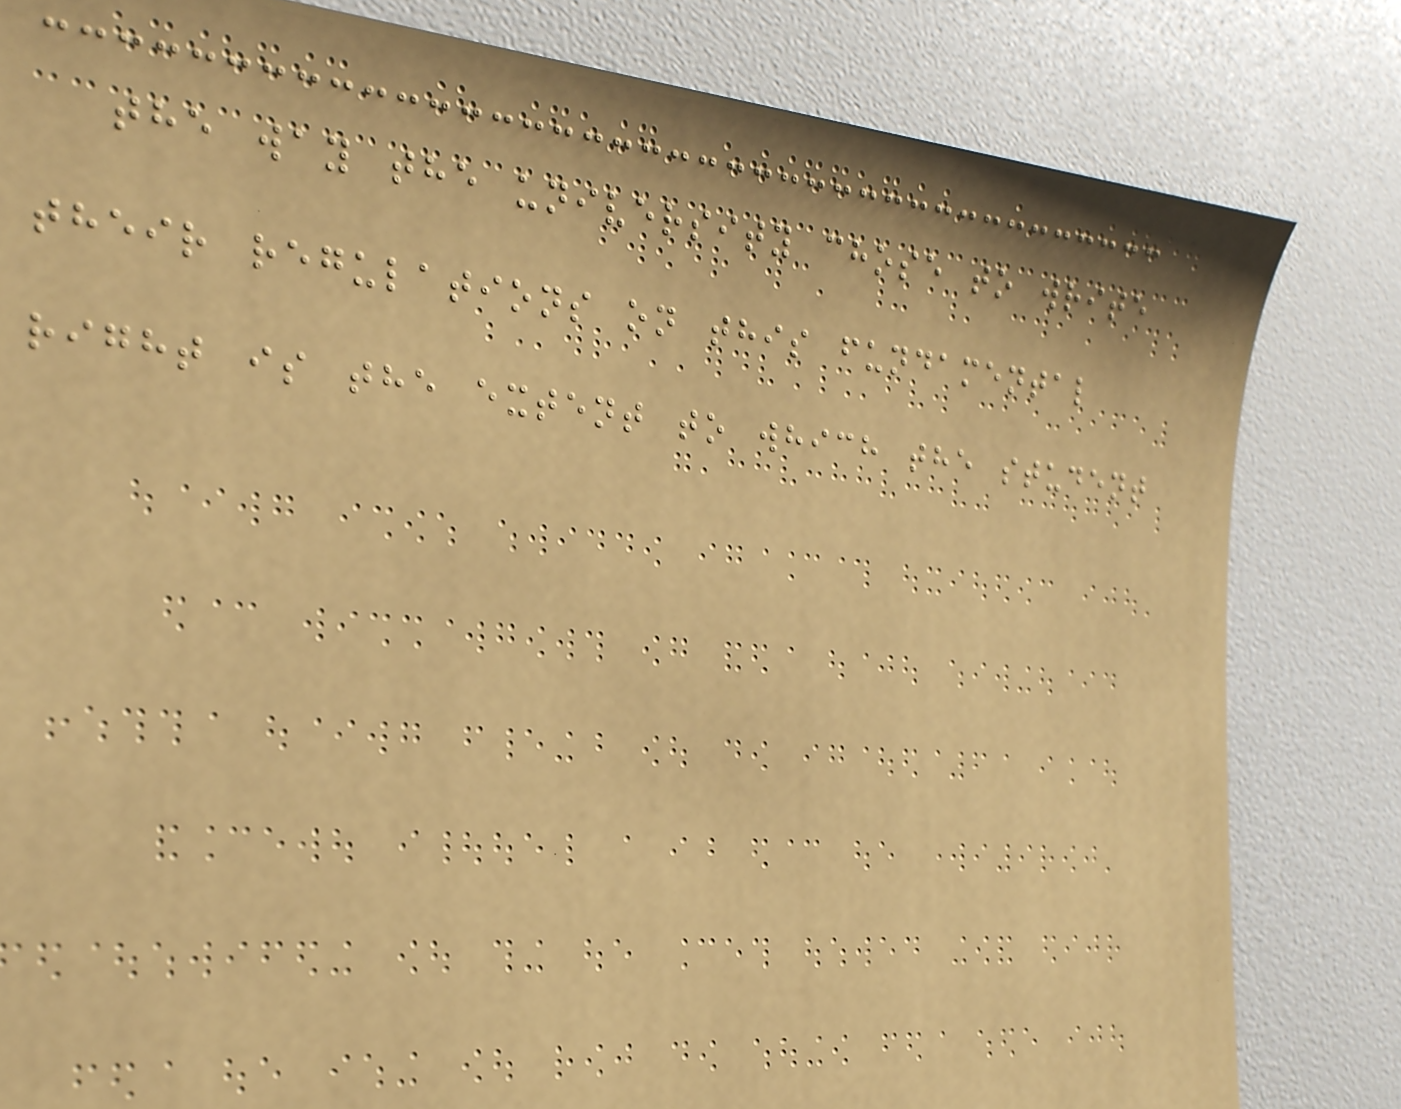the way the university chose to write
their regulations on this fundamental
right is the extent to which the student
